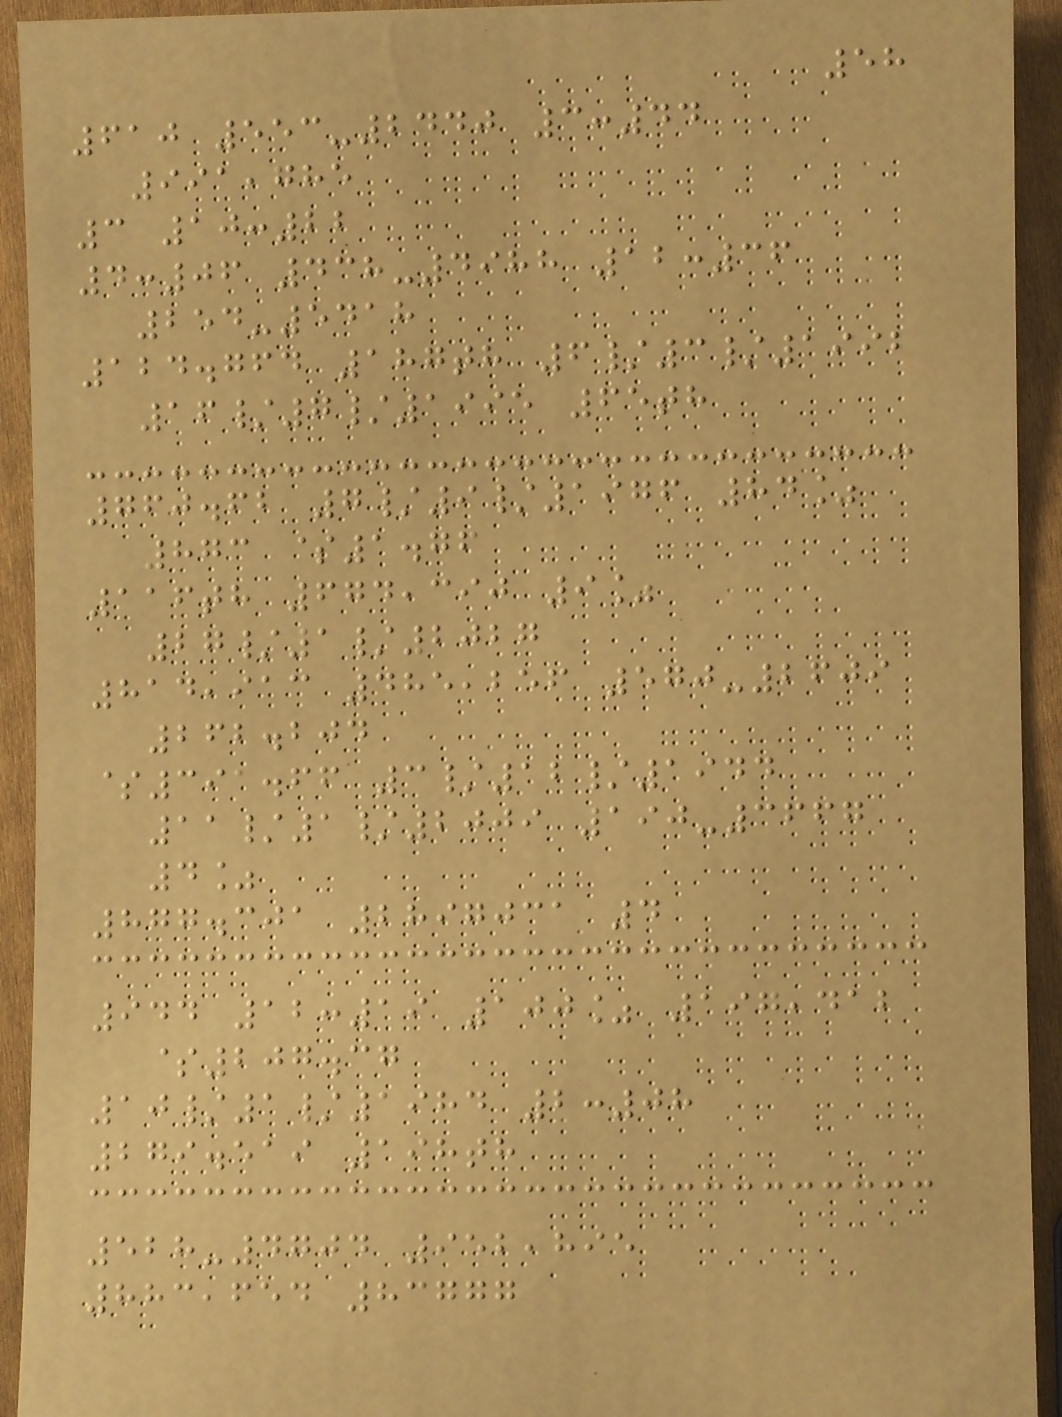58
610 553-2440 3:44
991,785
3 10:22
4:06 438-4988 12:36
254-5418
124.764 187th 6/3/1992
16/7/1995 65th
760.62 7/9/1976 84%
873 $1.76
116th 674,390 9%
27/1/2027
814,913 485,256 570-2609
262.204
$391.66 3/12/1944
11/1/2009 190-3667
4%
877.301 2897031 4
944 12:19 100% 197,412
$207.37
10/1/1984 2:08
279.519 198th
528-4704 952,895
883,654 83777
